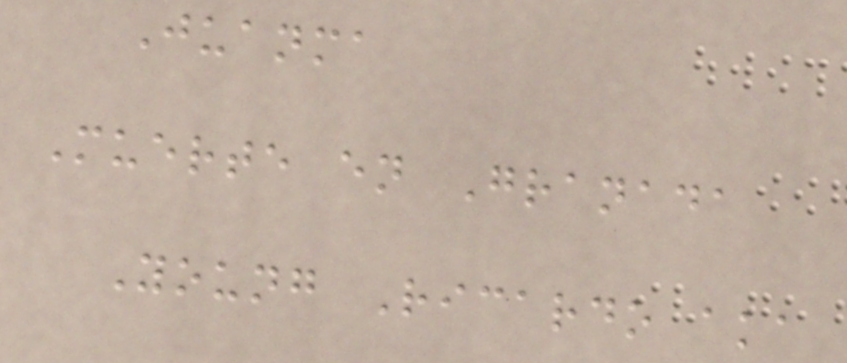Juanma
Muerte en Granada
Young Ricardo aka
